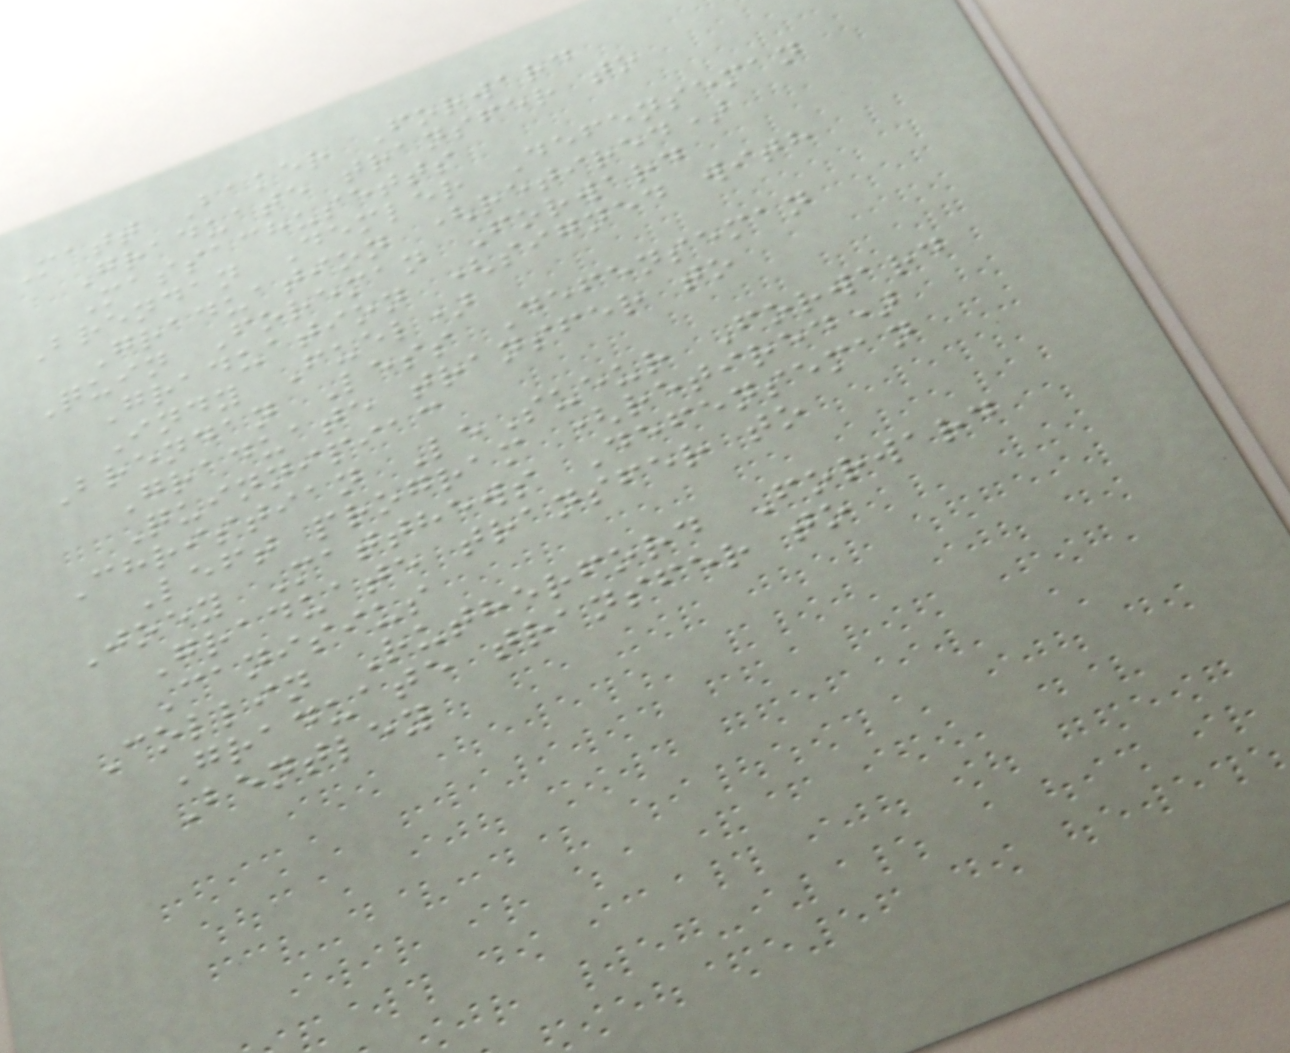Matt Baker Forward
Graduate transfer to
Massachusetts
Brendan Demler Defenseman
Graduation (retired)
Quin Foreman Forward
Graduation (signed with
Indy Fuel)
Brendan Less Defenseman
Graduate transfer to
Quinnipiac
Christian LeSueur Forward
Left program (retired)
Joey Matthews Defenseman
Graduate transfer to
Canisius
Collin Rutherford Forward
Graduate transfer to
Bentley
